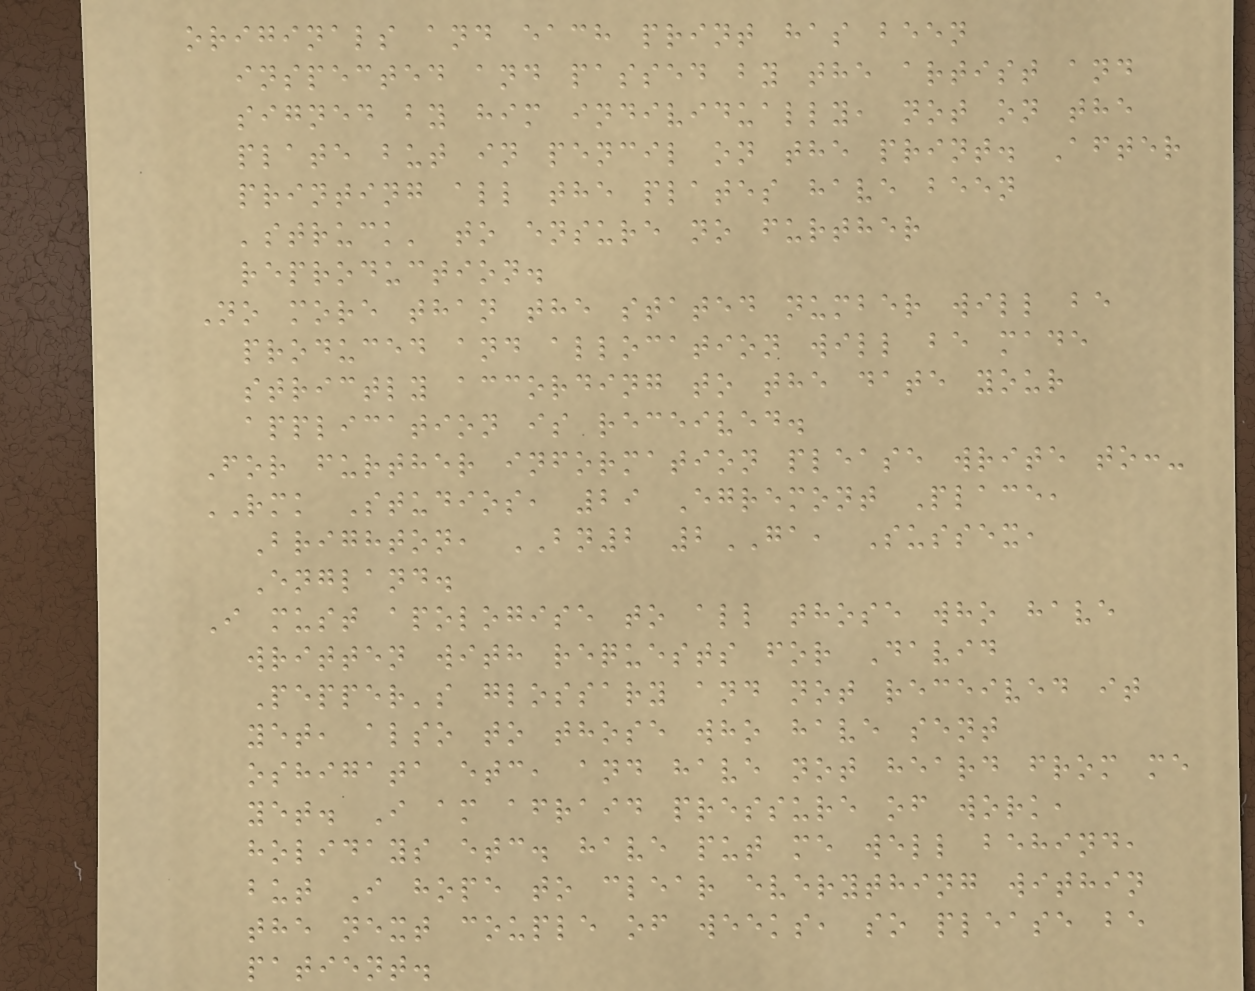originals and each print has been
inspected and passed by the artist and
signed by him individually, not on the
plate but in pencil on the print. After
printing all the plates have been
'struck' to ensure no further
reproduction.
No more than the stated number will be
produced and allocation will be made
strictly according to the date your
application is received.
For further information please write to:-
RMK Studios, 29 Egremont Place,
Brighton, BN2 2GA, Sussex,
England.
I must apologise to all those who have
written with requests for David
Pepper's glossary and not received it
yet, also to those who have sent
oshigata etc, and have not heard from me
yet. I am afraid pressure of work,
holidays etc. have put me well behind,
but I hope to clear everything within
the next couple of weeks, so please be
patient.
